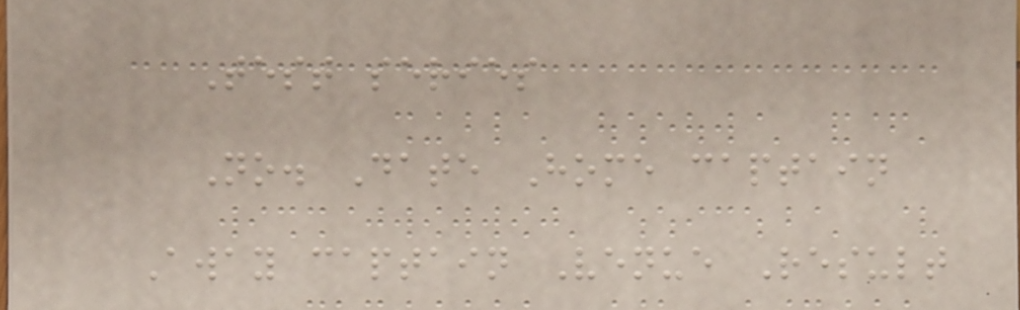Test series
No. Date Home captain
Away captain Venue Result
